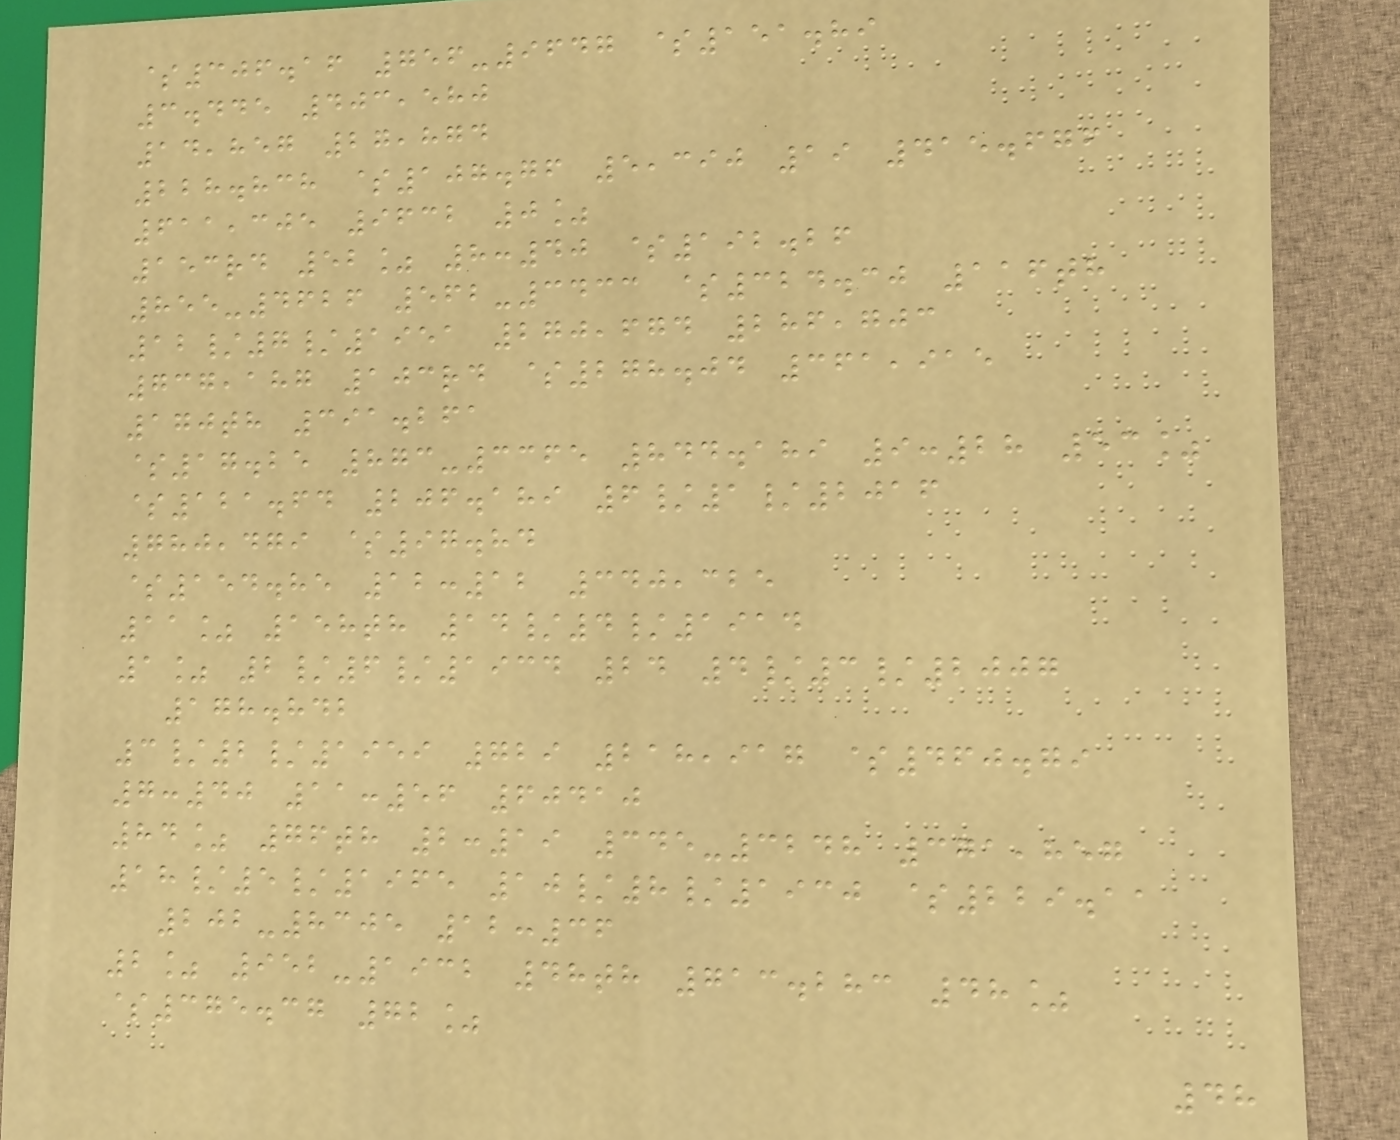$306.16 756-9647 $151.89
3.445 403,580
14,857 27,874
228.838 $107.76 5,390 19 415.676
611,305 9632 0%
153rd 52% 8:40 $192.26
855-4626 562-3433 $324.30 116th
12/7/1951 270,674 286,703
737,187 103rd $278.04 361,915
170th 391.261
$17.25 873-3365 844.189 9:28 53%
$121.64 206.189 6/1/2016
780,479 $97.84
$154.85 12:12 340,325
11% 158th 14/4/1914
1% 2/6/1934 24 4/3/2007
178.842
3/2/1959 729 218,917 $460.79
7:40 11:56 60410
84% 76th 2:19 345-3248 371,857
18/5/1965 10/8/1930 $229.11
202-8305 12:36
2% 952-1932 48th 713.283 48%
$375.37 72%
48
